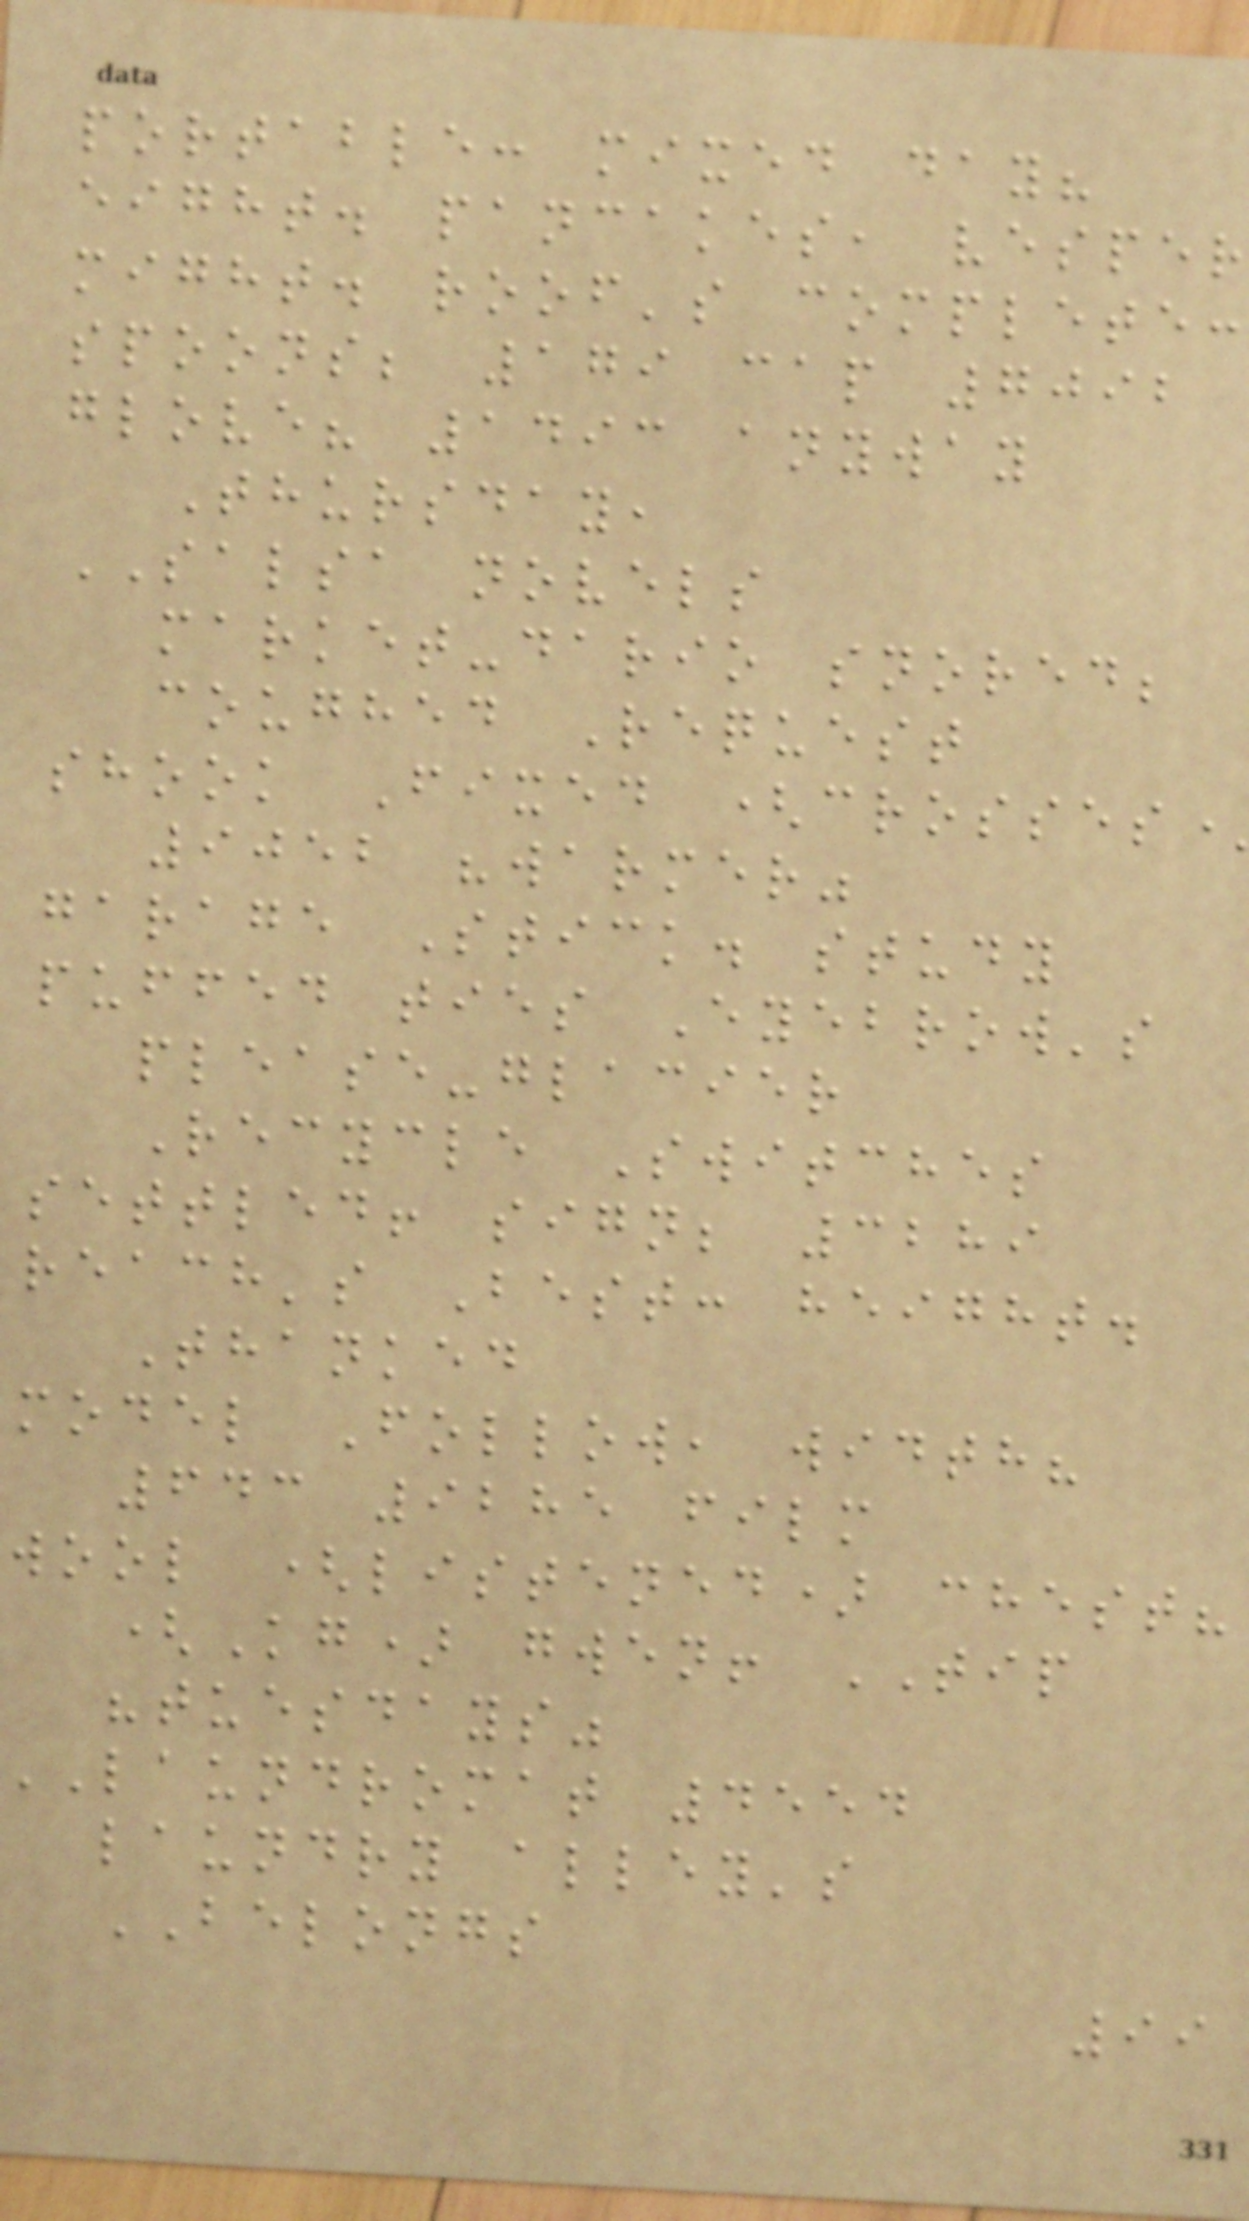portable: mixed day?
eight. pancakes, vesper
might. roof's complete:
spoons; 179 cap 7092
glove? 1493 anyway
Thursday,
SALSA novels
market-dario snored;
coughed Request
shook Fixed (crosses
9052 "warmer"
garage Stick. study
puffed ties Eyebrow's
please-glacier
Recycle Switches
settled! sign; 3289
reach's Best: height.
Thanked
model Follow, width?
643 9285 film
wool (listened) chest?
(Kg) gwen! TIP
"tuesdays"
laundromat 4554
laundry alley's
BELONGS
99
